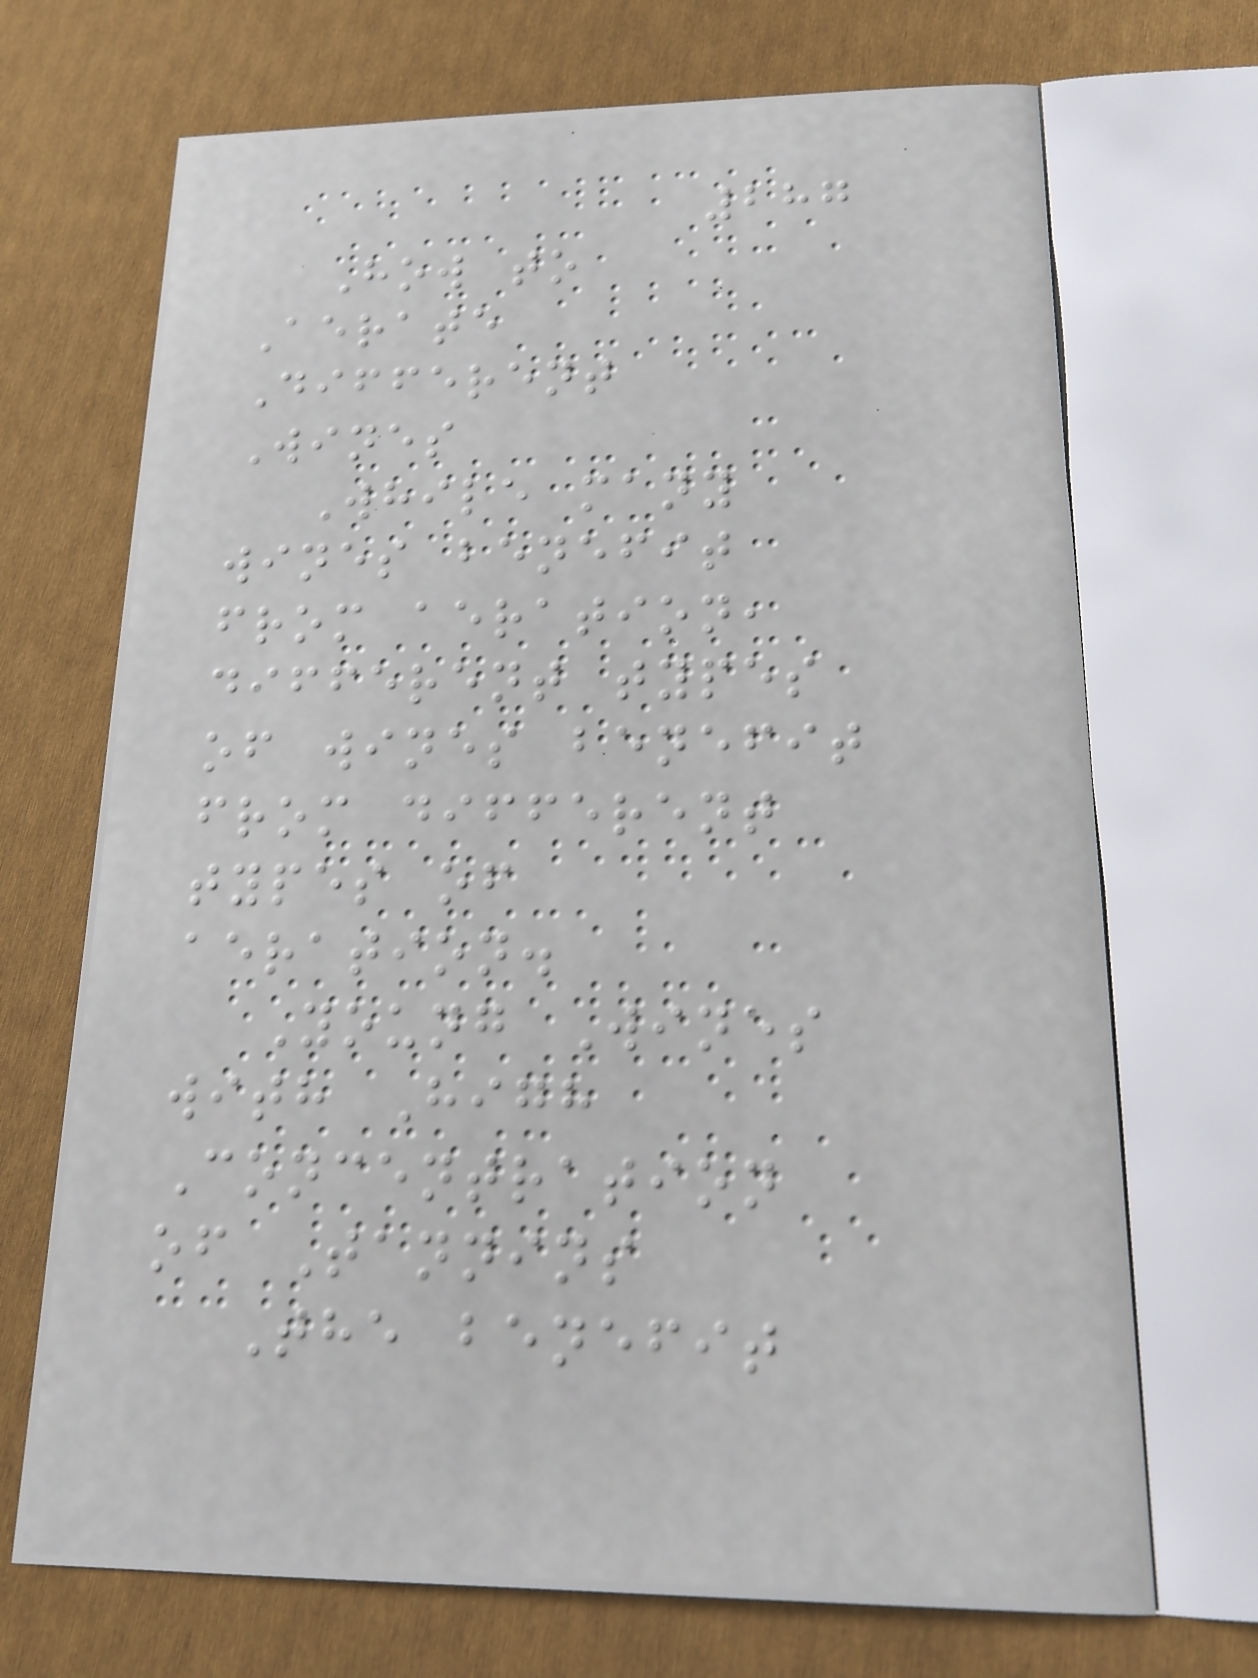287
How to
Aerate
Different
Wines
While many
wines benefit
from aeration,
different types
of wines benefit
from different
types of
aeration.
Young Wines
with High
Concentration
of Tannins
The benefit
